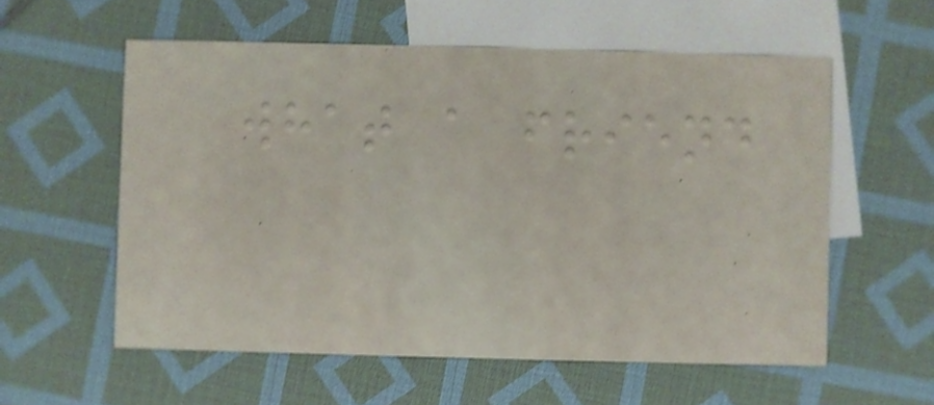what a friend
